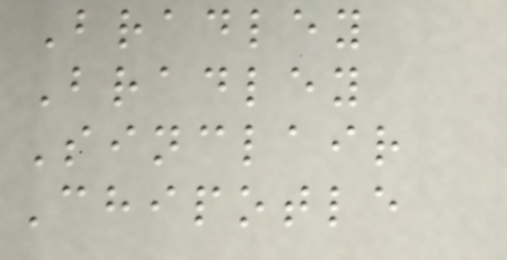Bradley
Bradley
Sinclair
Chipotle
